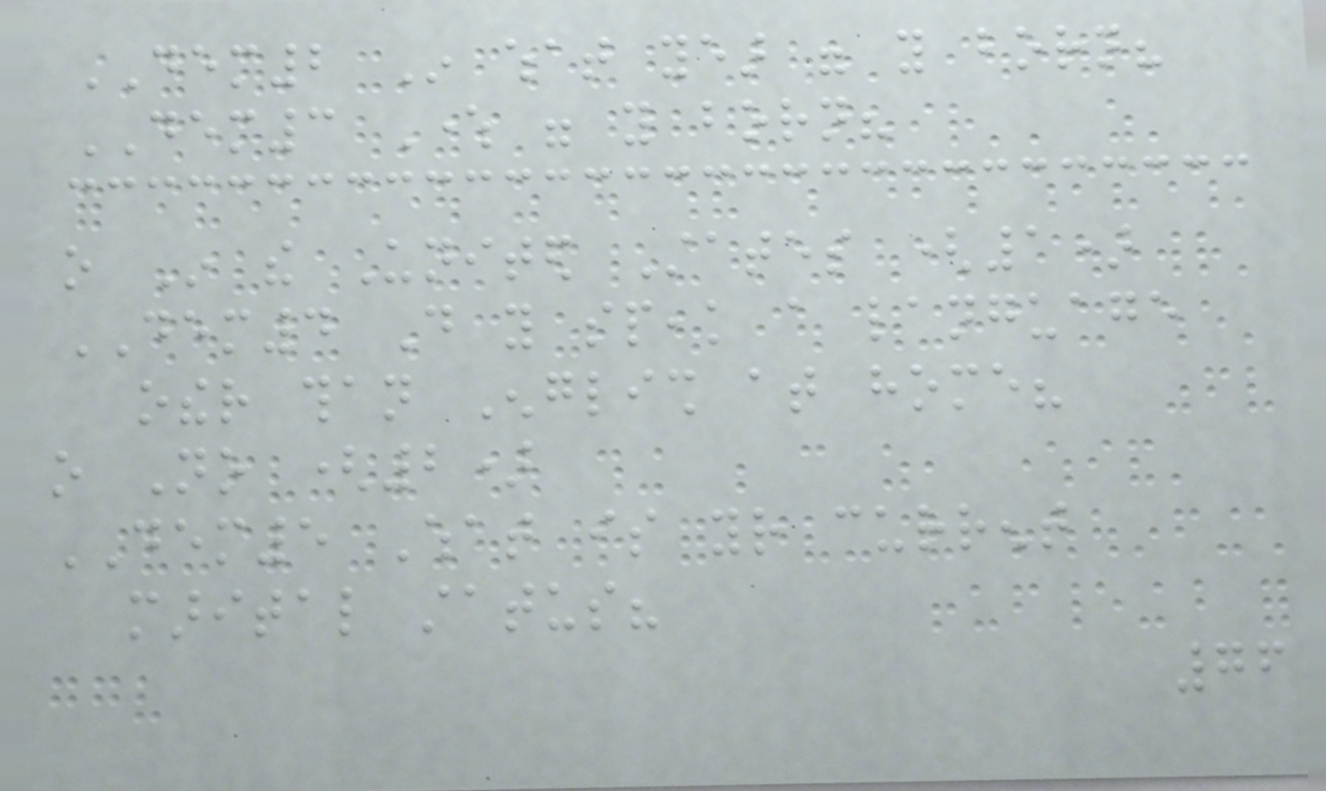DEM2 In what year were you born?
DEM3 Where were you born?
o In the United States (1)
DEM4 Do you speak a language
other than English at home?
o No (2)
DEM5 What is your current
marital status?
76
